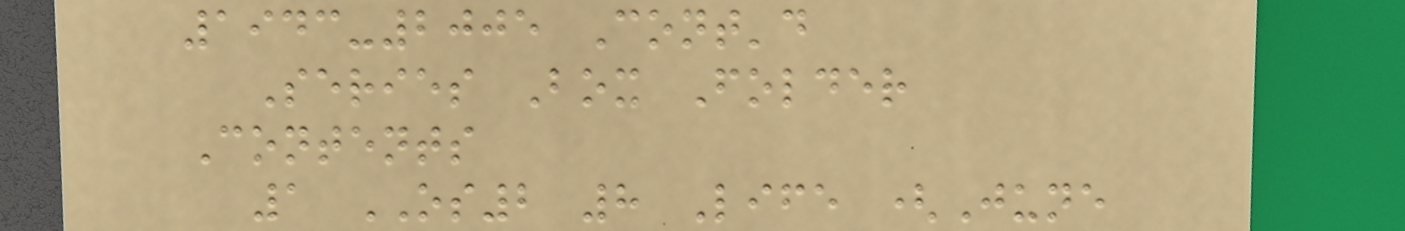1943-2005 Cont'd
Series Box Folder
Contents
1 OS2 8 Life (June
